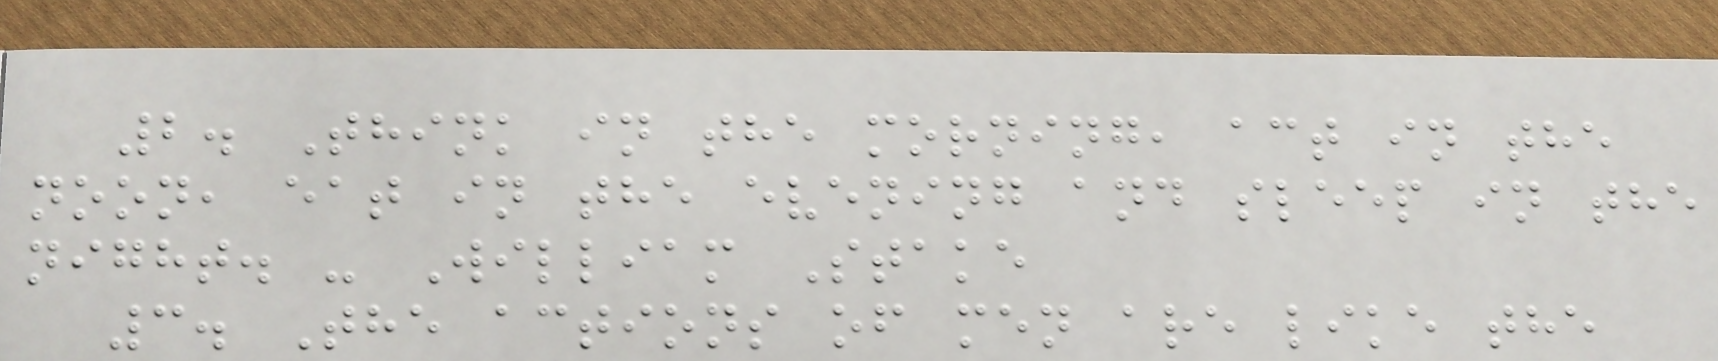2. Think in the morning, act in the
noon, eat in the evening and sleep in the
night. - William Stake
3. The actions of men are like the
